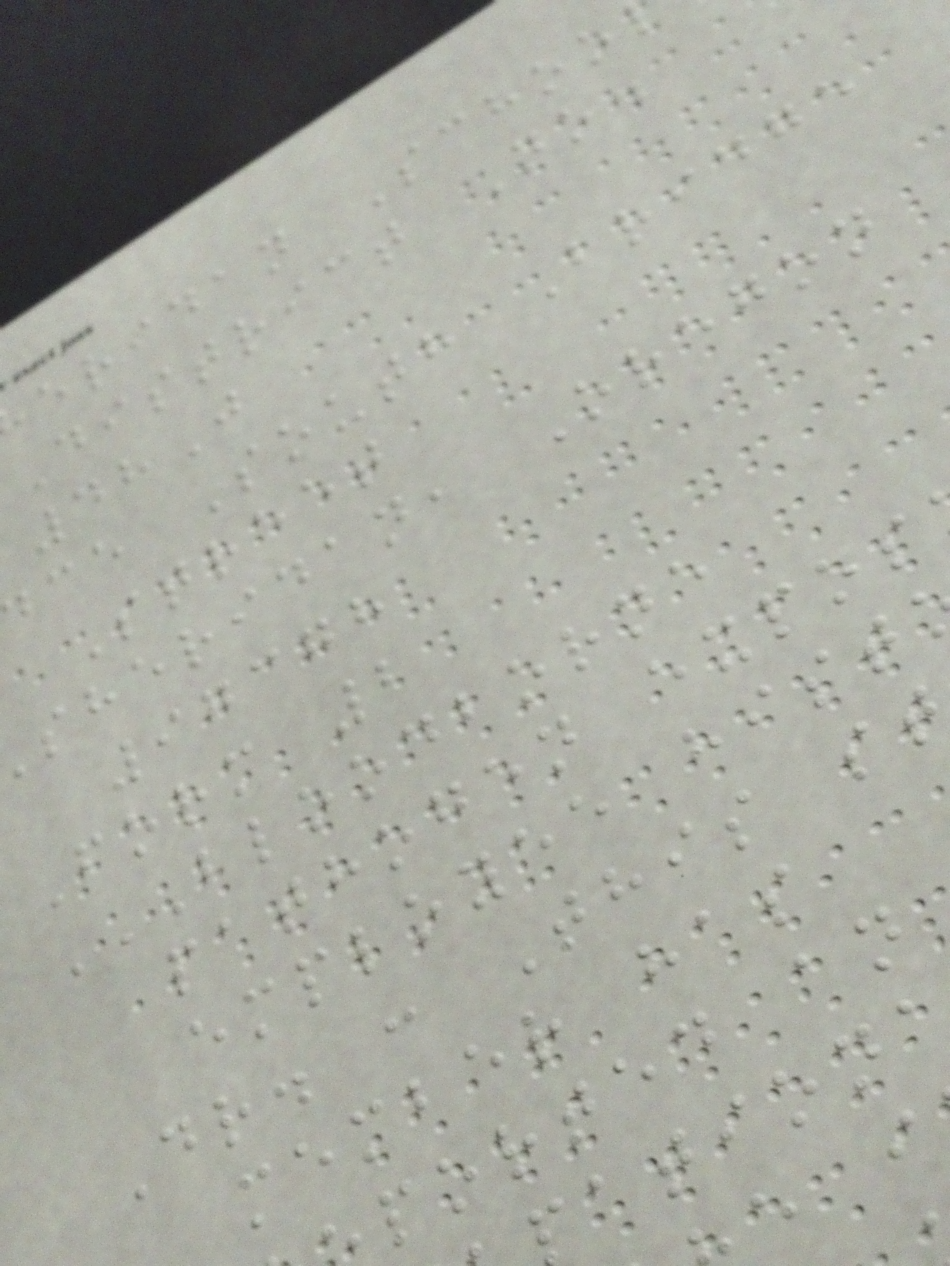eridan Schoo
District No.
48J
ce South Bridge
Street
sheridan, Oregon
97378
Form 2
BLOODBORNE
pathogen
employee
Dr. : This st
member has
ported an
